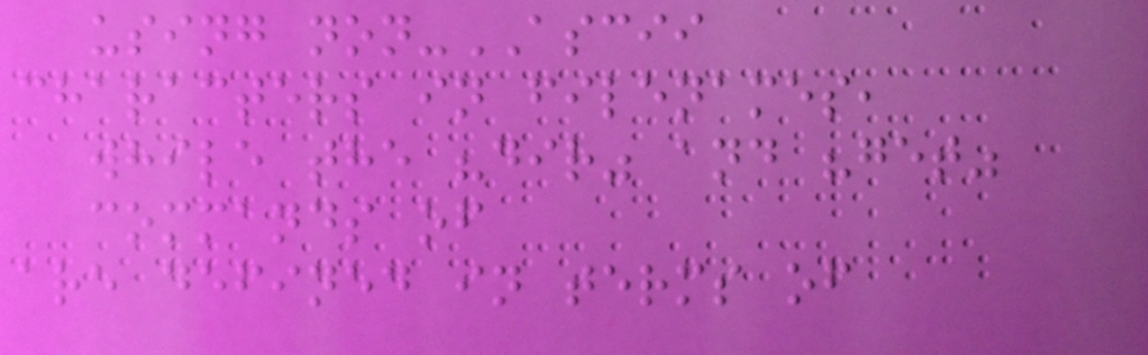using non-ASCII
characters in filenames,
while the "dir" and "get"
commands of
are defined in terms of
